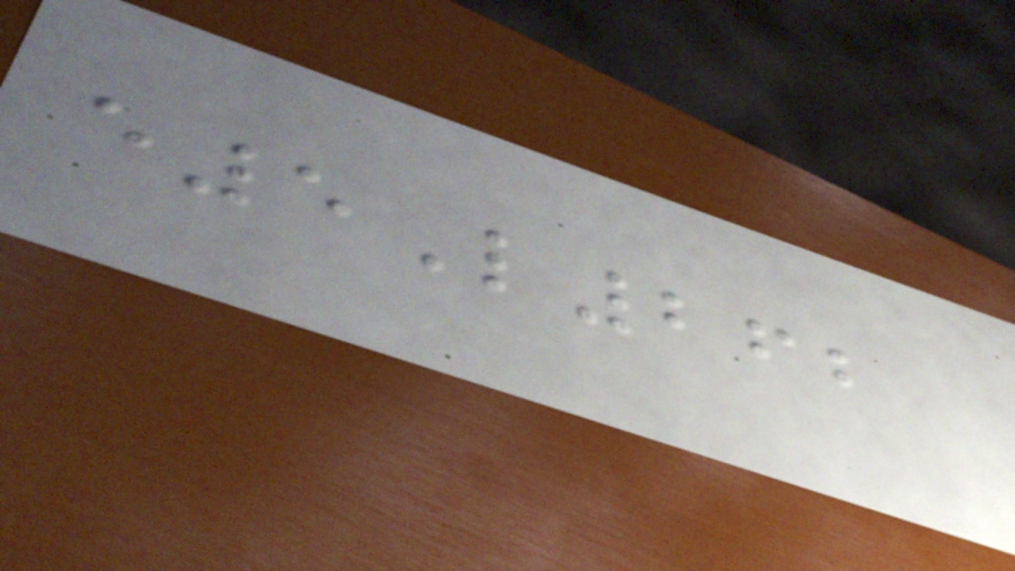e5L262
